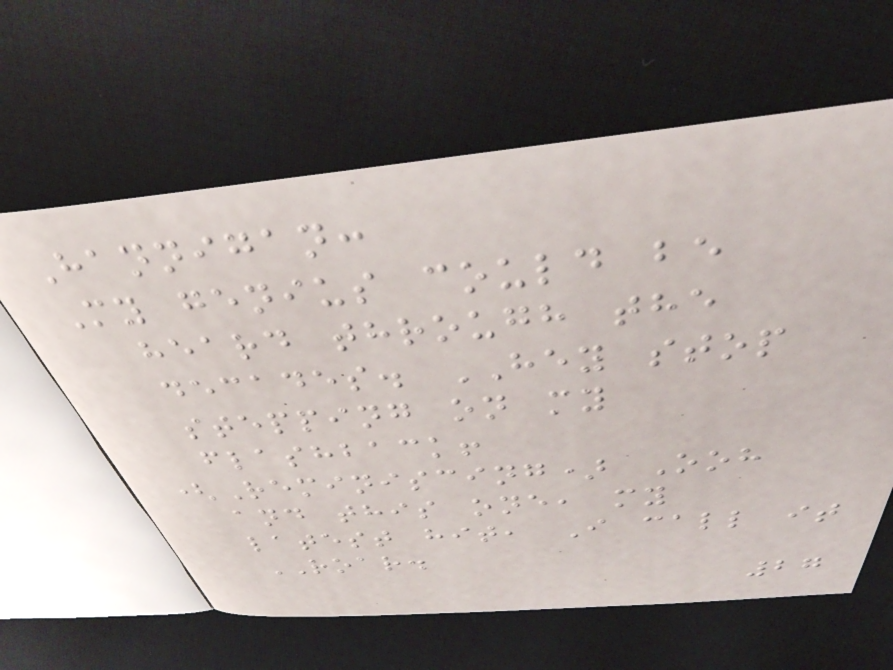Hannigan:
My genius could be
heard through the
decades. HEY stop
stepping on my
flashback!
(Reminiscing) Ooh
and this one, my
latest hit, I call it
ROAR.
27
